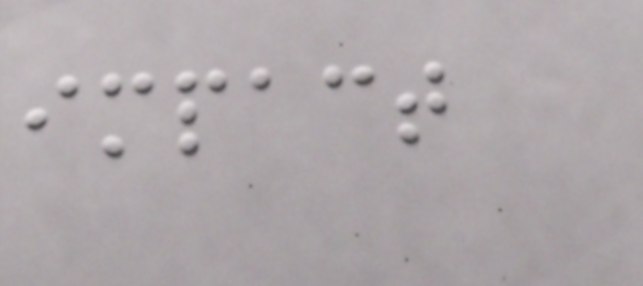impact
